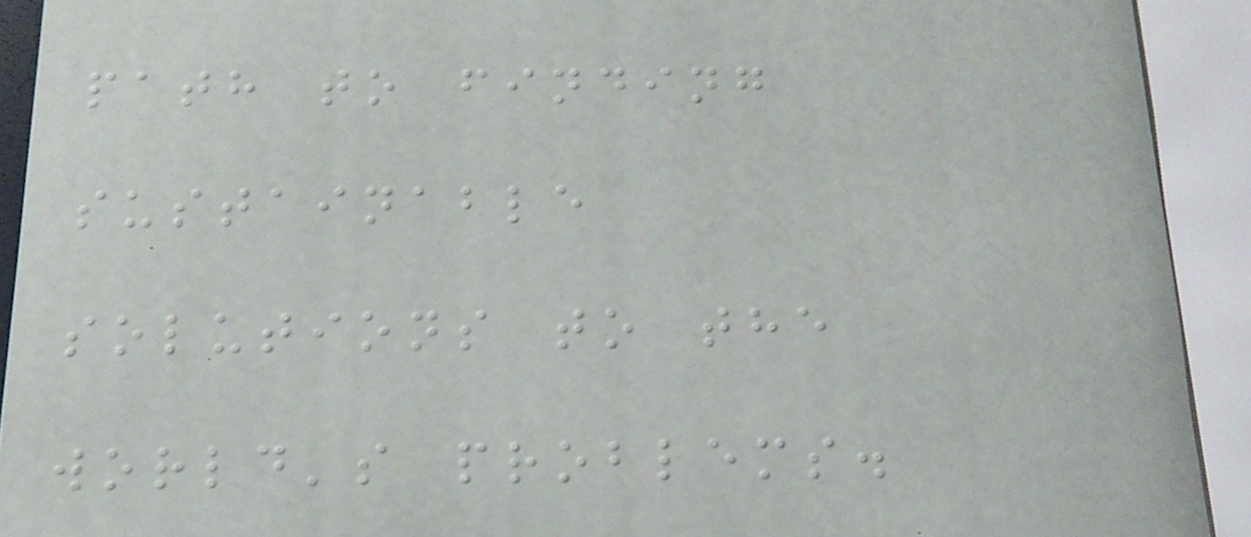path to finding
sustainable
solutions to the
world's problems.
